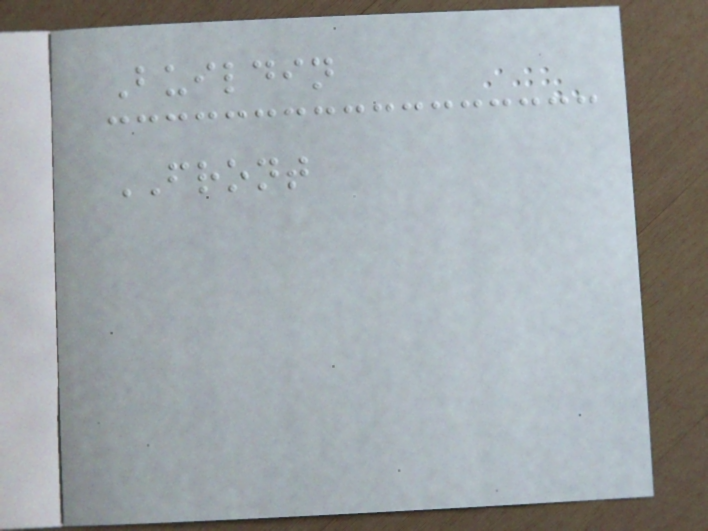Buildin
FRONT
